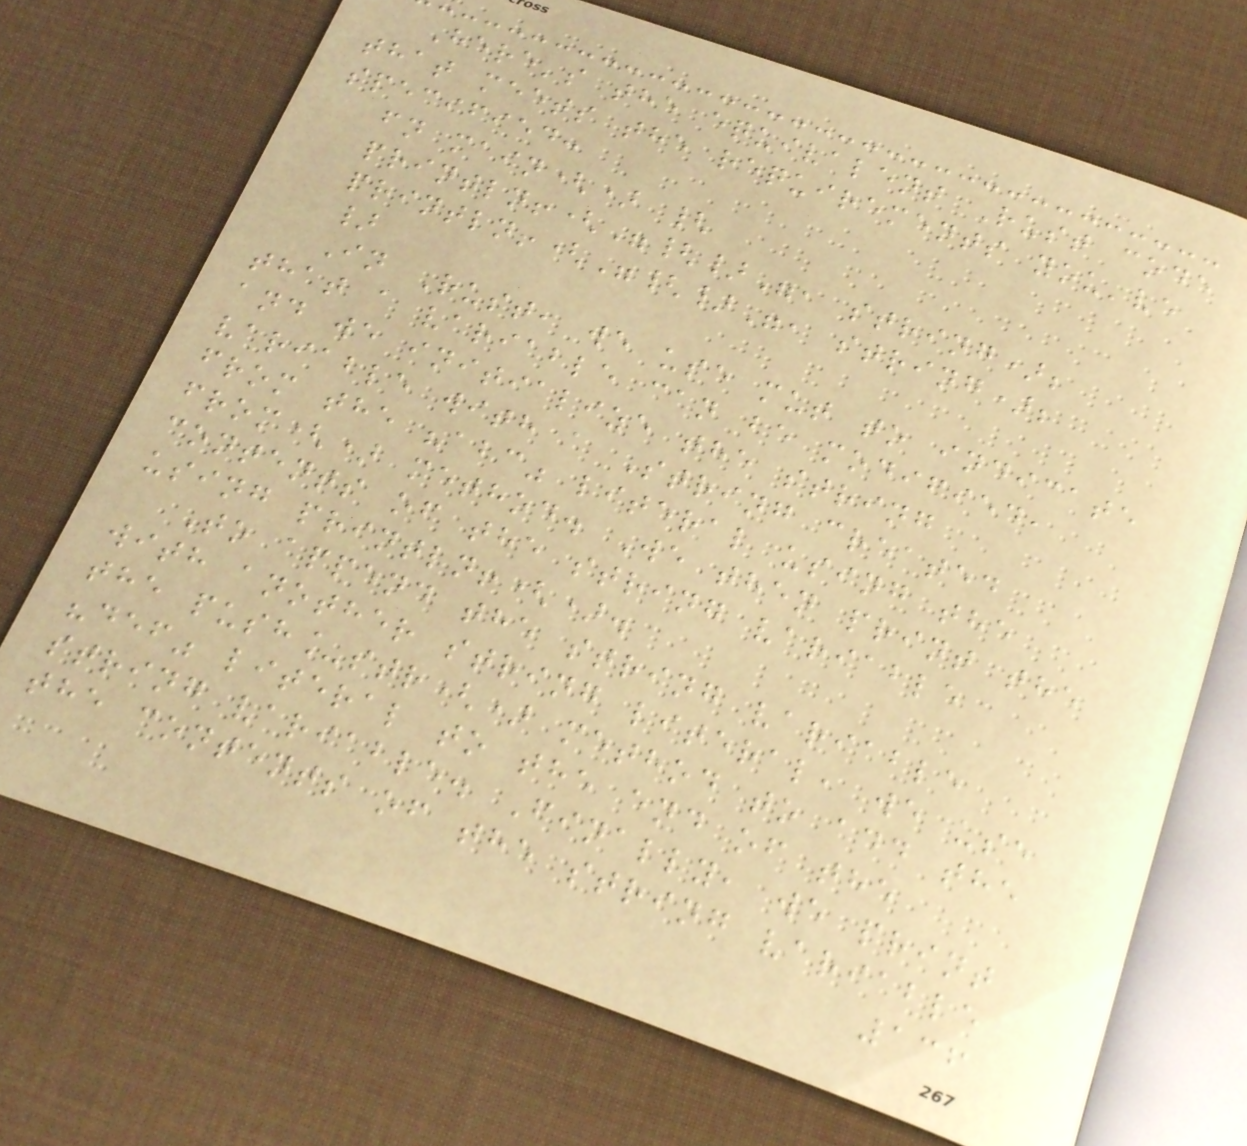Here's the equivalent Rust code
that meets the requirements you've
specified:
fn main() {
println!("{}", string);
println!("{}", string);
}
In Rust, we use mut to indicate
that a variable can be modified,
and we initialize the string
variable with a String created
from the "abc" literal using the
from() method. We then print the
contents of the string variable
using println!().
To append the string variable
with another string literal, we use
the push_str() method to add the
"def" literal to the end of the
string variable. Finally, we print
the contents of the string variable
136
